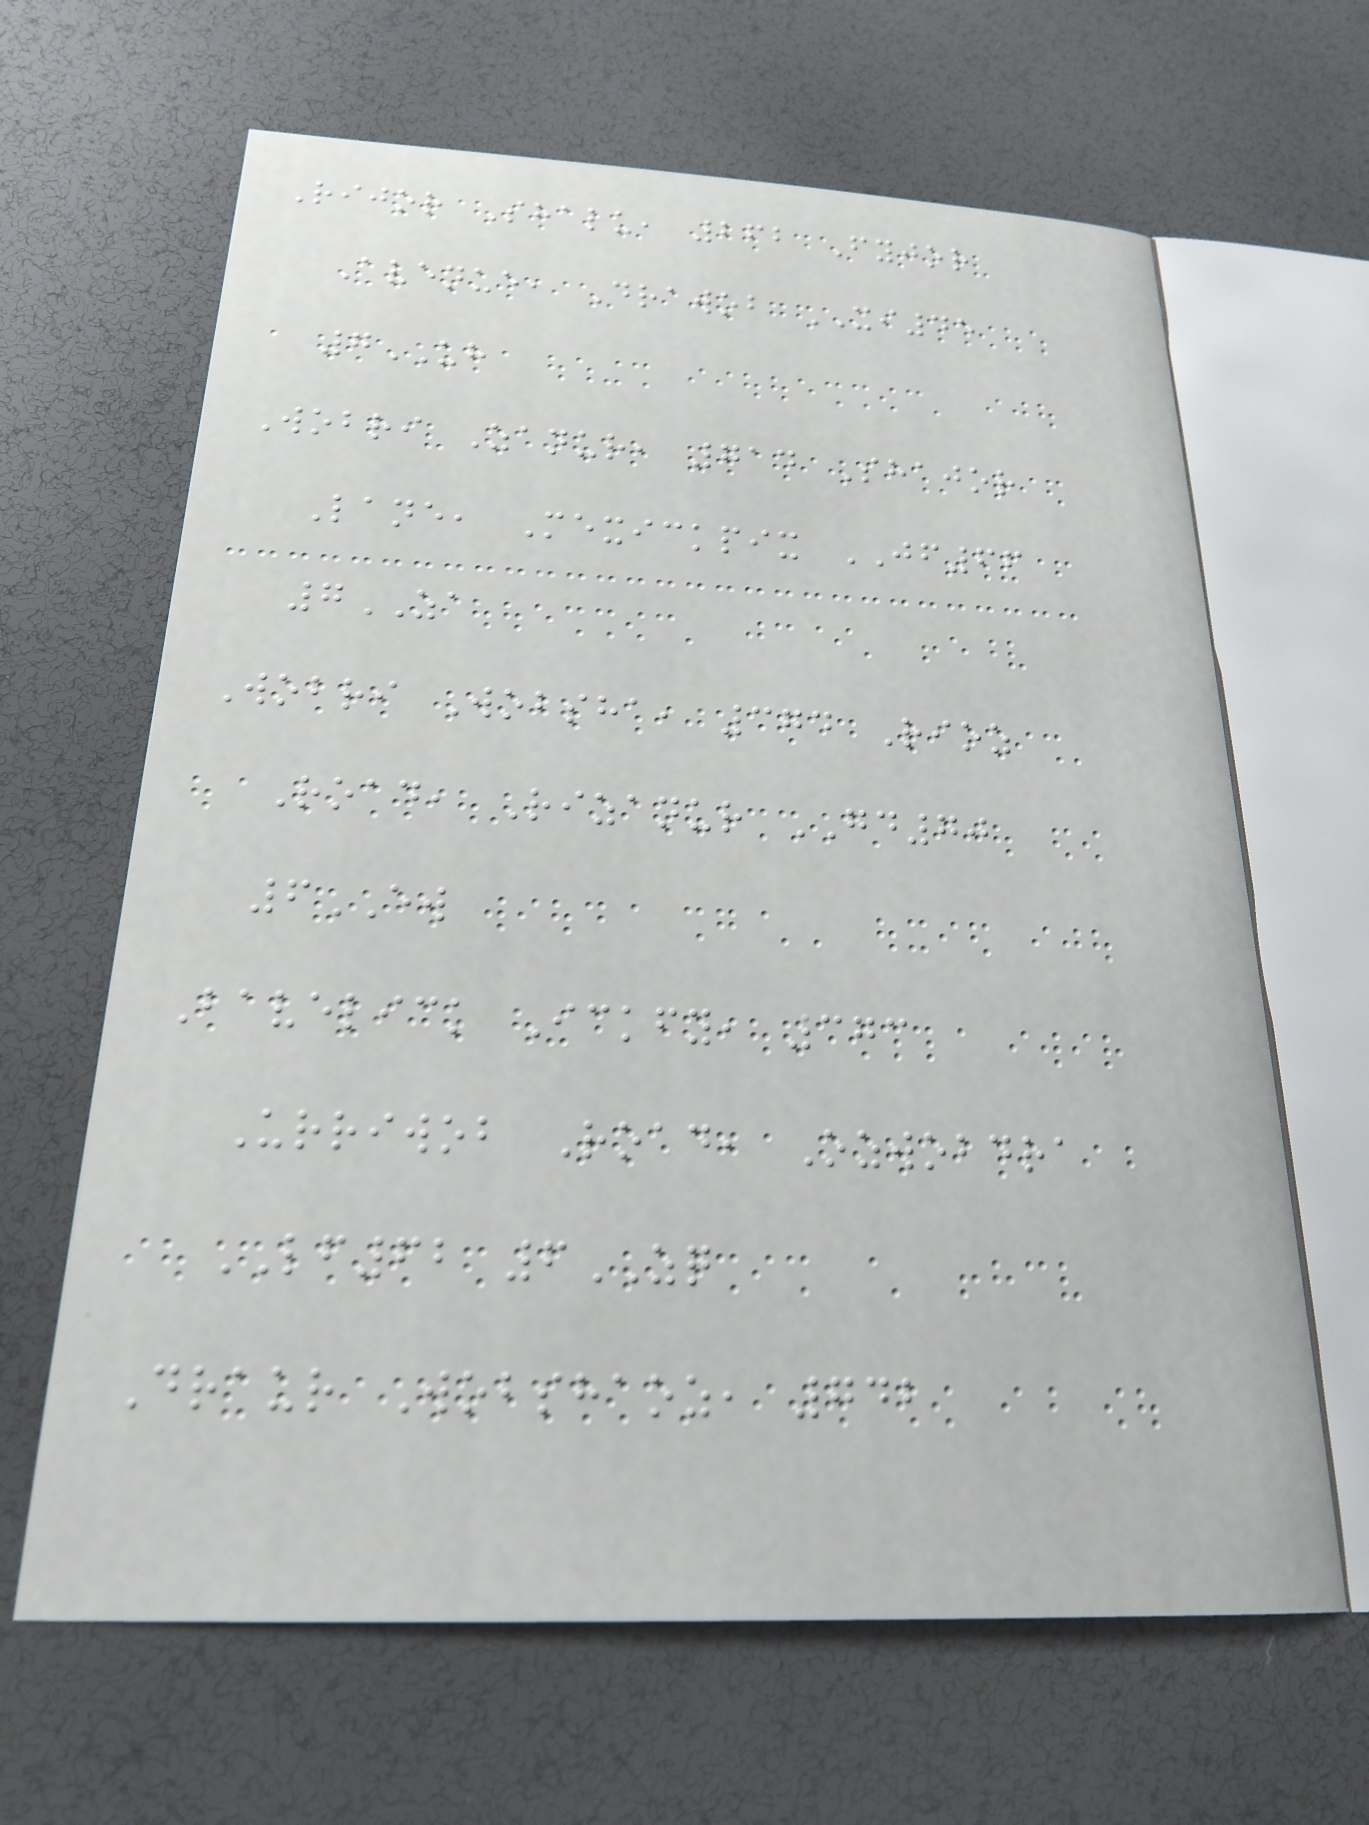Rijor Shalu, 262 Fyjor
Avenue, Drawob XI45
7UH
Wobri Zanur, 714 Shajor
Lane, Mexickpix JF66
7ZA
Wobri Wobsha, 374 Rioz
Road, Rizanur GD70
6EW
Bavelick Ickfy, 373
Urriwob Road, Ozwobdra
LF62 6ZQ
Draur Wobshaoz, 742
